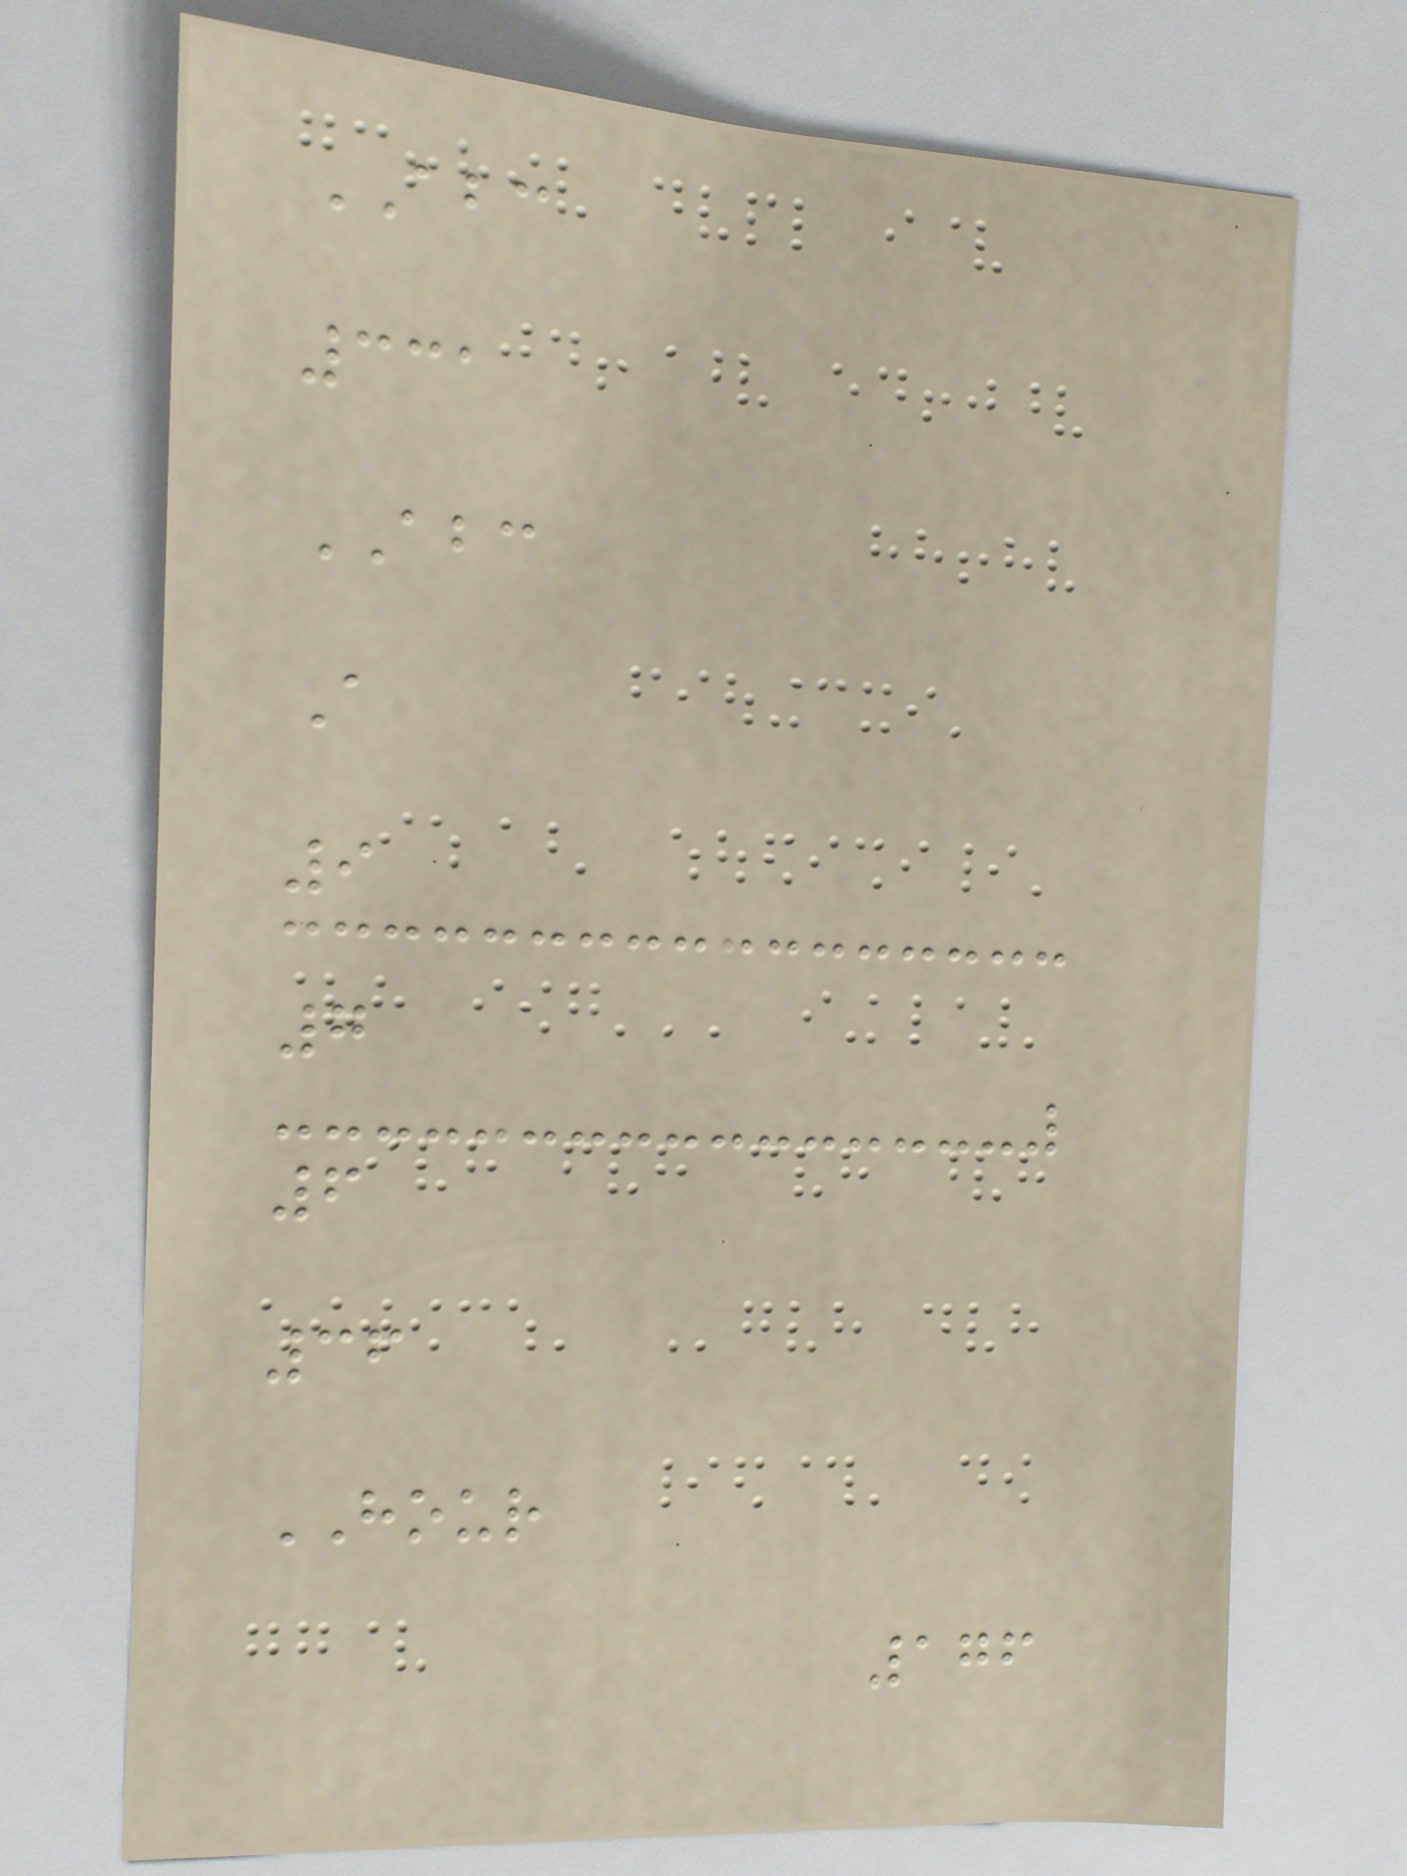ABC
331
ABC
A
9
7
6
36
HOUR
176
